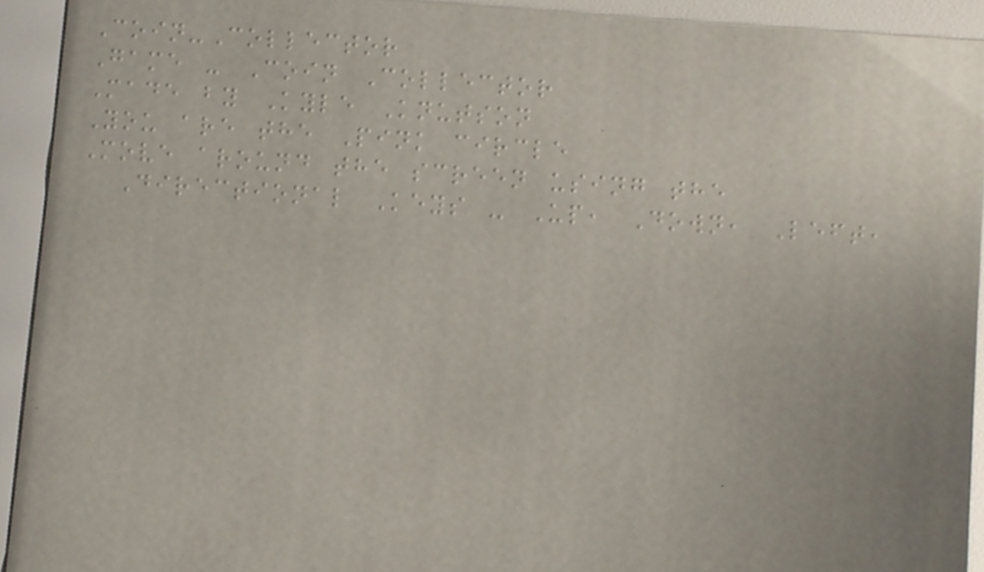Coin-Collector
Game - Coin Collector
Made by Kyle Knutson
You are the Pink circle
Move around the screen using the
Directional Keys - Up, Down, Left,
